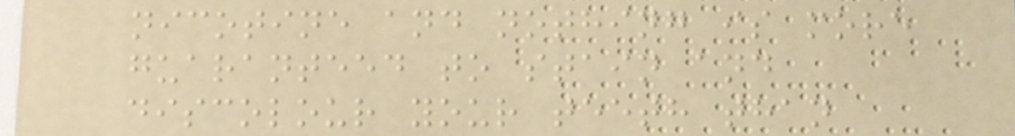nicotine and nothing is more
guaranteed to stain and
discolour your teeth than
